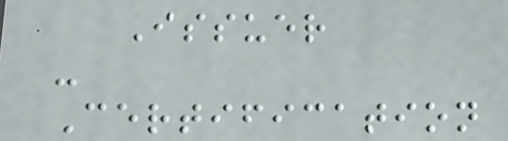Issuer
-
Certification
